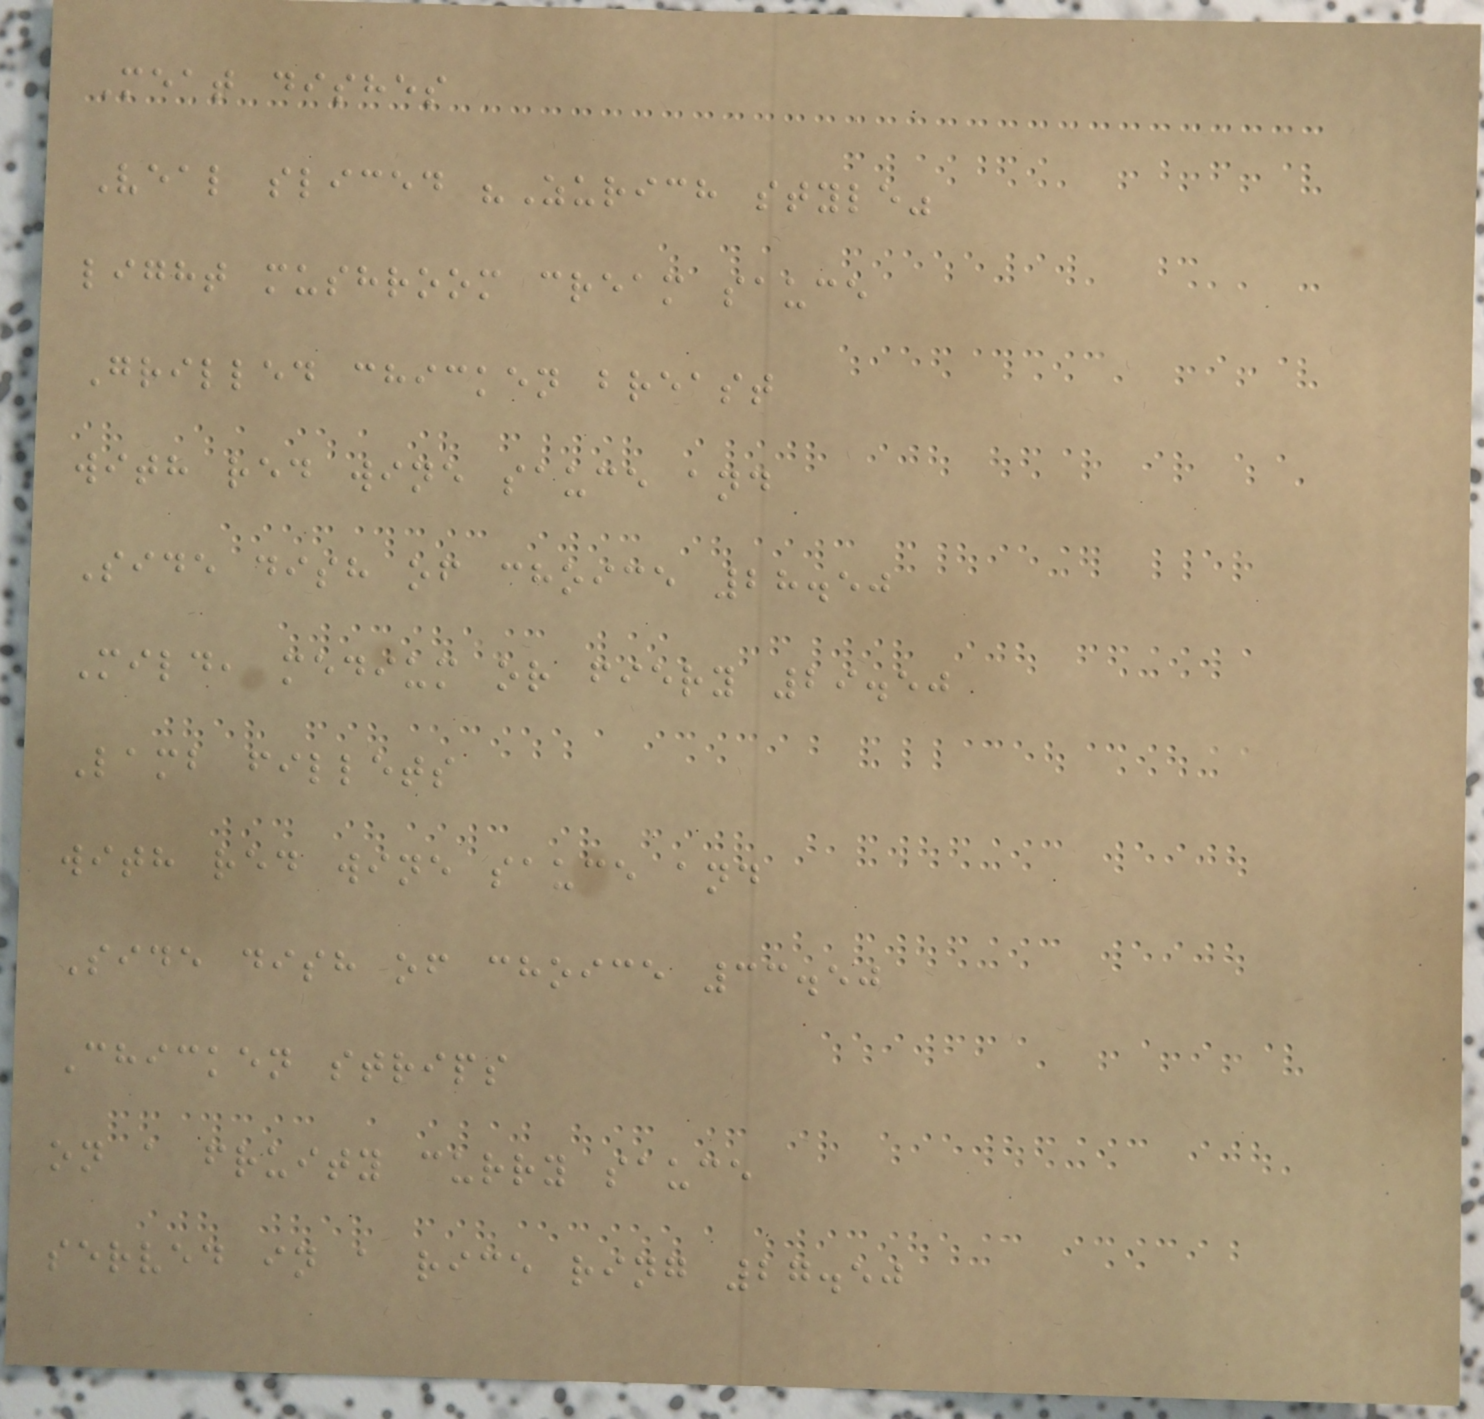Meat dishes
Veal sliced "Zurich style"
light mushroom cream sauce
Grilled chicken breast
with red wine sauce and
Side dish of choice 28.50
Mild, medium or fiery 29.50
Lamb fillets
with red wine sauce and
Side dish of choice 33.50
Chicken strips
on a fruity curry sauce
served in a rice ring 27.50
